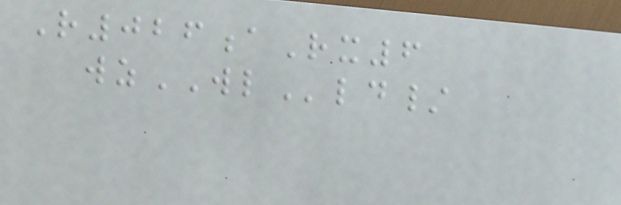R026aRx6
wzWLld/
